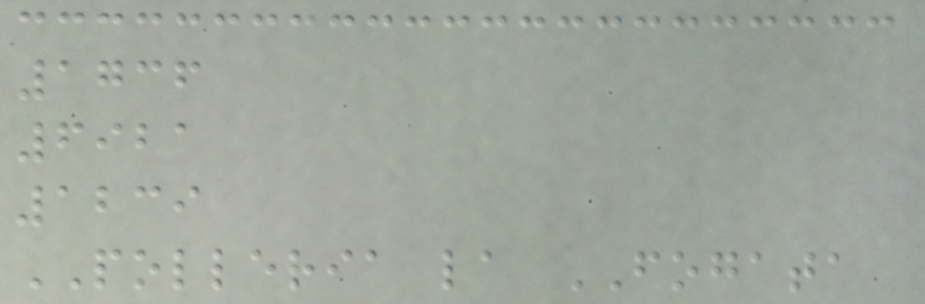1736
6921
1239
POLLERIA la FOGATA
